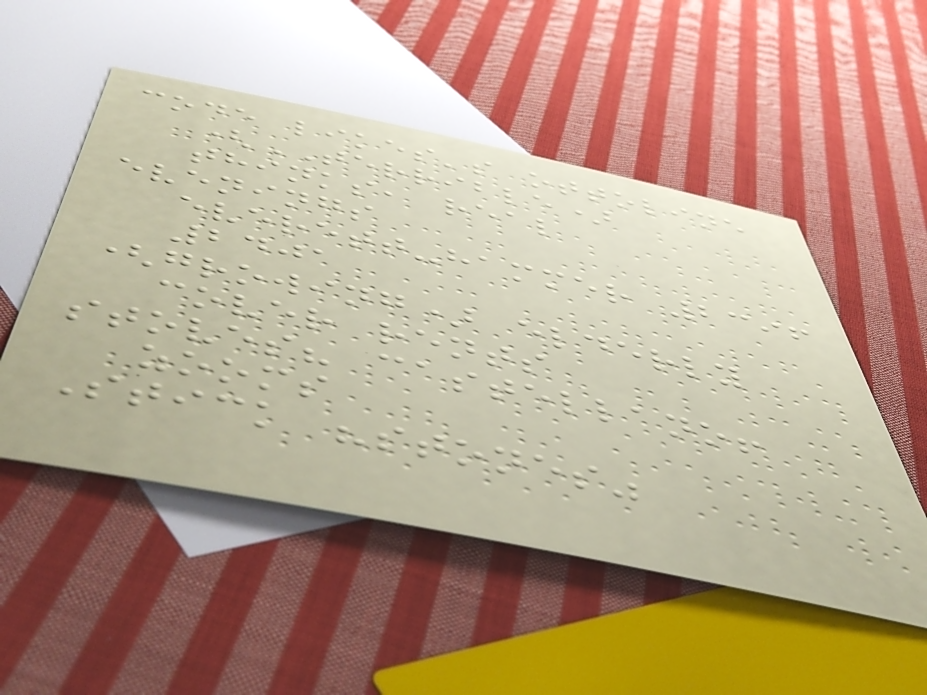code likes's ottoline
(TERRIBLE)
thinks, real
evenings
everett-hammer 2396
2401
(growing) elderly
cover rents
stoves? castellano!
zooms
Stick "stones"
